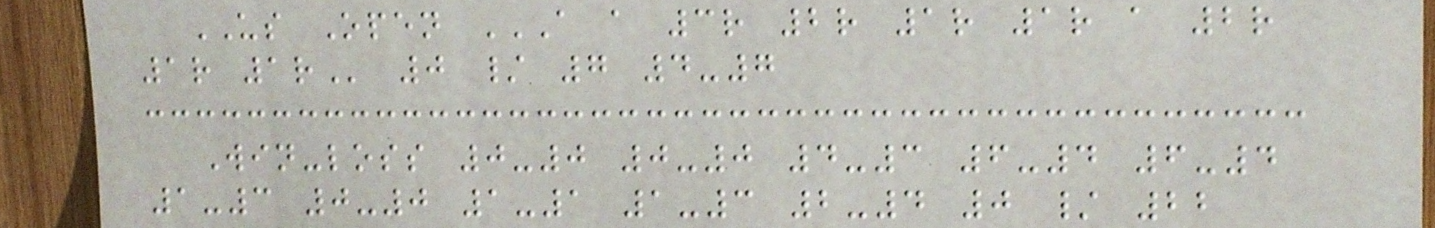US Open A A 3R 2R 1R 1R A 2R
1R 1R 0 / 7 4-7
Win-loss 0-0 0-0 4-3 6-4 6-4
1-3 0-0 1-1 1-3 2-4 0 / 22
